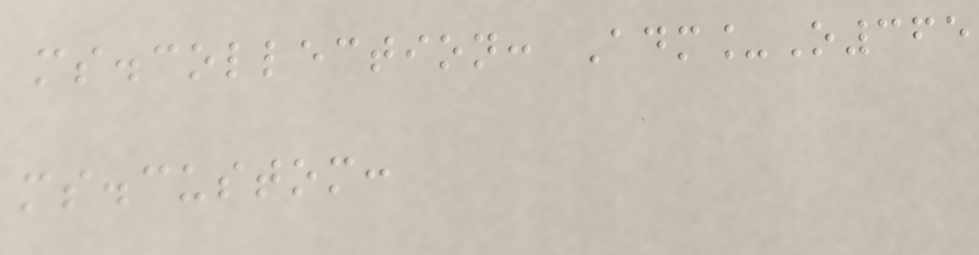ms.collection: Adm_O365
ms.custom:
